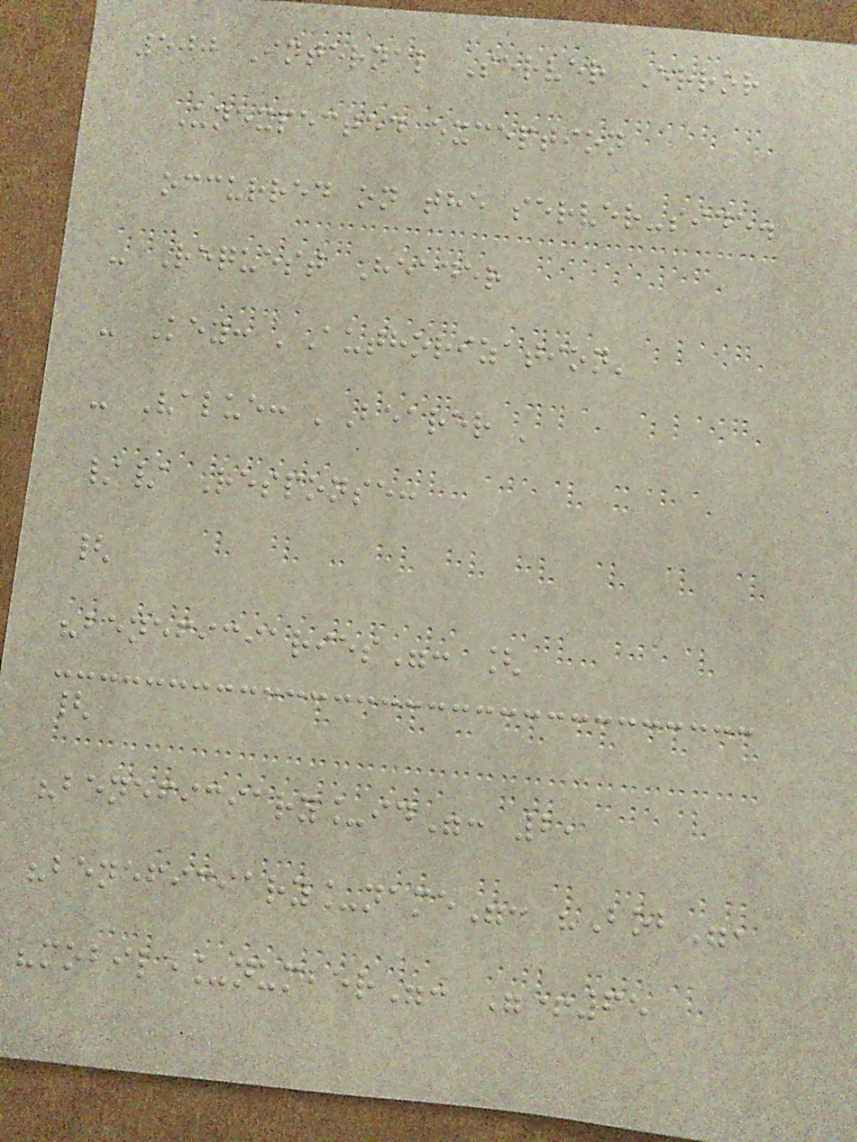500 Internal Server Error
Unexpected exception
occurred on the server-side.
- Request Header
- Key: 'Authorization'
- Value: 'Bearer '
// Response:
{
"beneficiaries": [
{
"beneficiary_id": 2,
"beneficiary_name": "Bob",
"mobile_number": "+65
